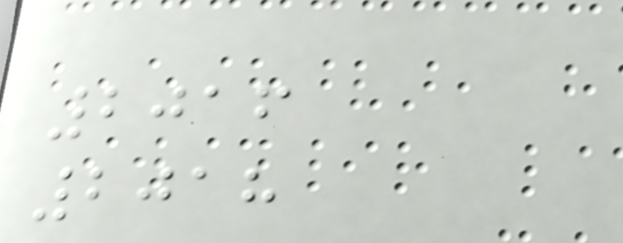2016
2018
